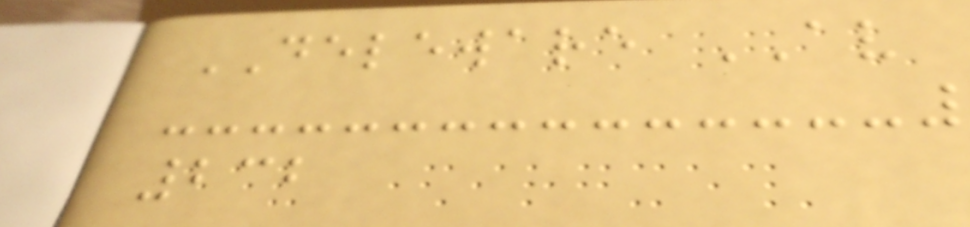DELEWARE AV
232
